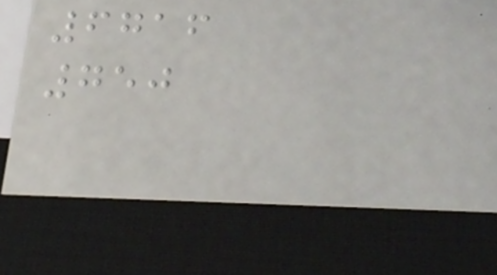6716
750
